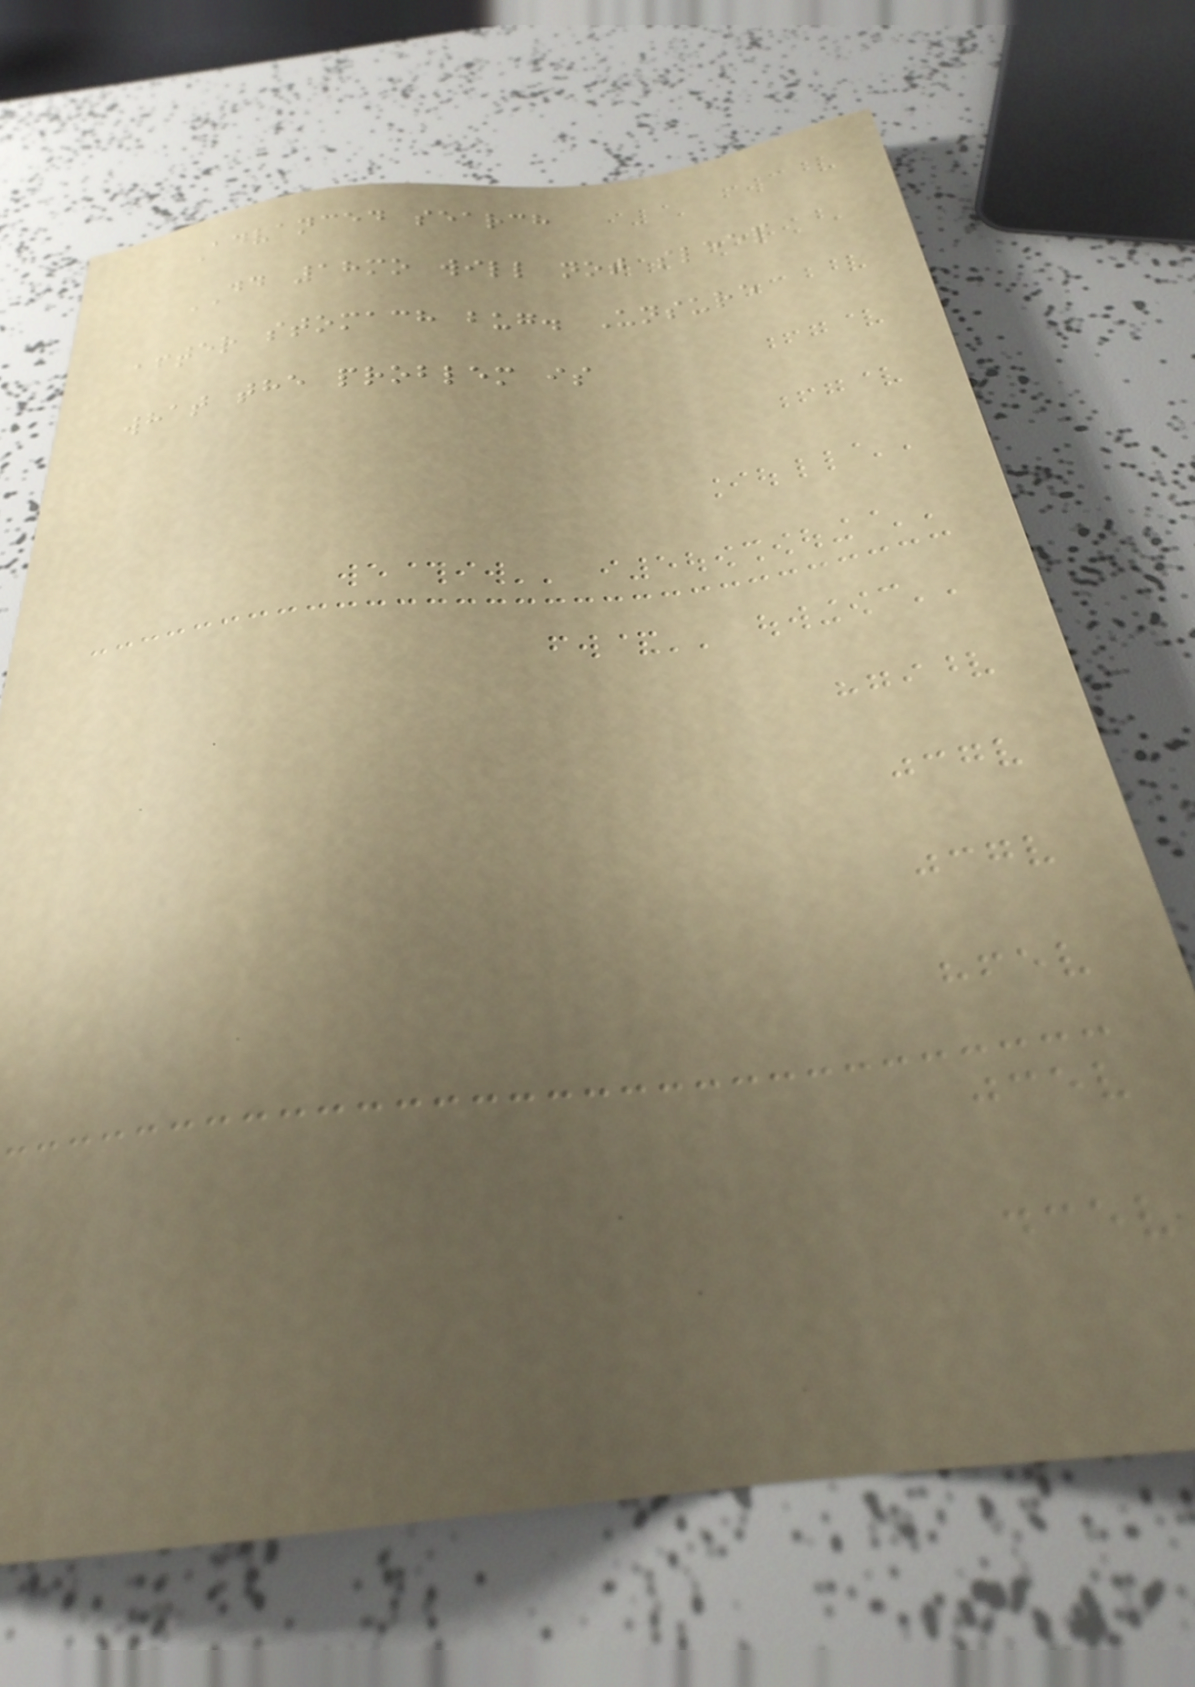Advanced search
DD 18mo will not sleep
after stomach bug. Unsure
what the problem is
